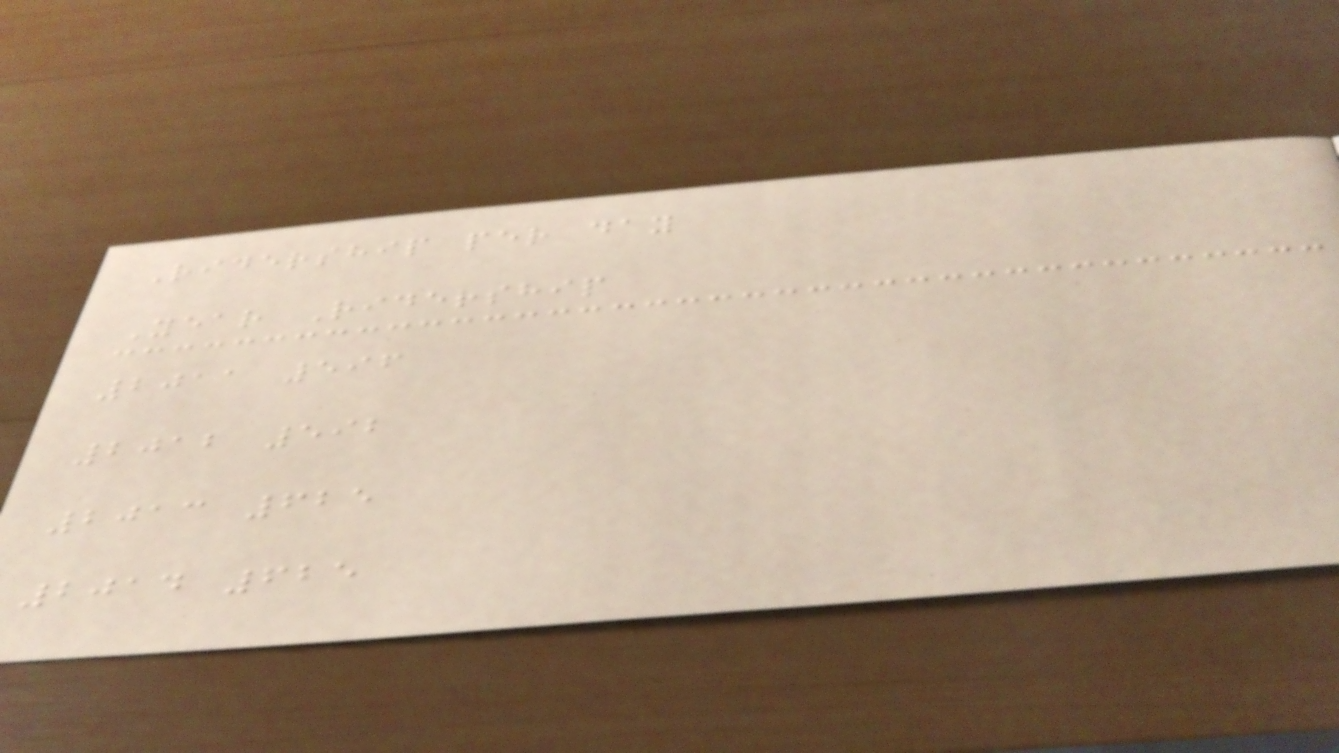Ridership per day
Year Ridership
2011 596
2012 592
2013 625
2014 625
